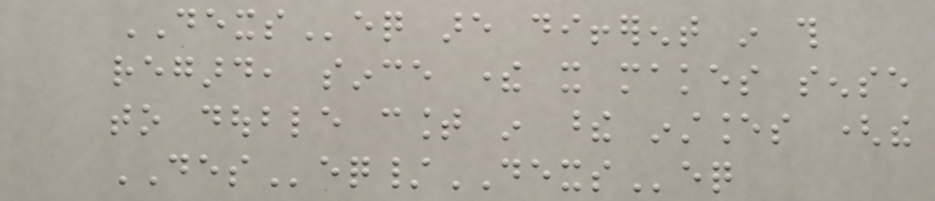DEXSeq are different in this
regard, since there it makes sense
to double count in these instances (the
DESeq/DEXSeq
